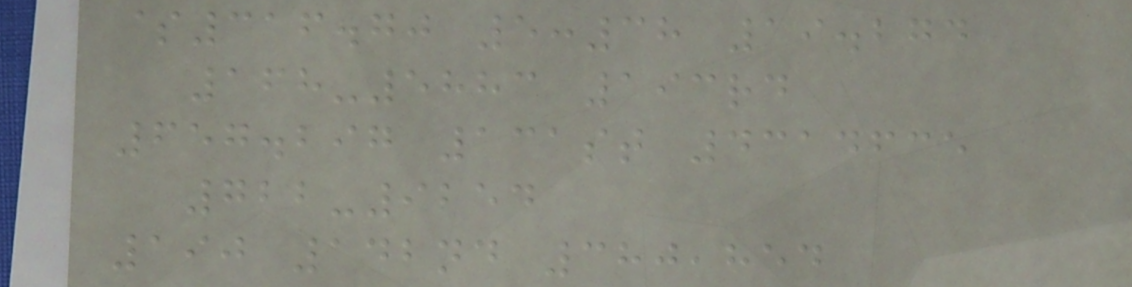$316.70 5:38 19.274
168-5883 193rd
657.297 131st 4314635
722-9254
190 142nd 380,854
